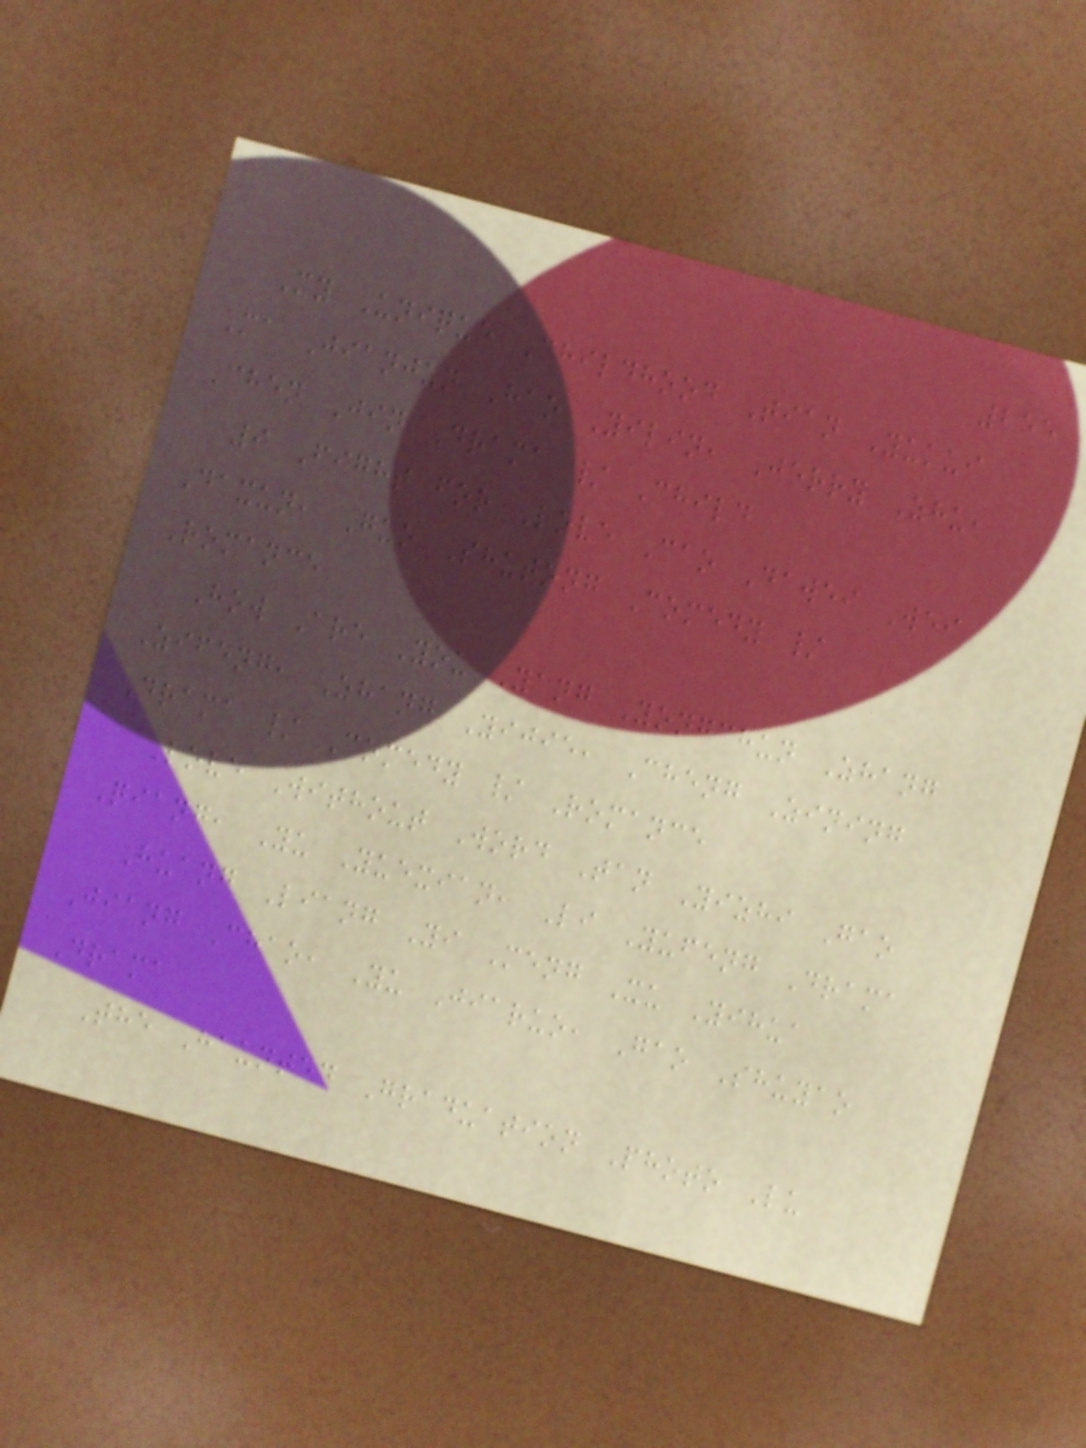255
My Unique Childhood Tian Yukui
Ma Jianjun Hao Yilin, Jerry Zhu,
Chen Jin Drama / Child
9 Fight for Love Cao Dawei Wei
Daxun, Guo Shutong Comedy /
Romance
How Are You Yang Yongchun Zhang
Zifeng, Zhang Yijie, Cheng Zining
Drama / Comedy / Romance
Love Without Word Tan Yizhi Gao
Qiang, Yu Yuexian, Li Yufeng Drama
Huang Liang Yi Meng Xu Yihua
Jiang Chao, Yu Jiaruo, Gao Shuyao
Drama
The Haunted Graduation Photo Lu
